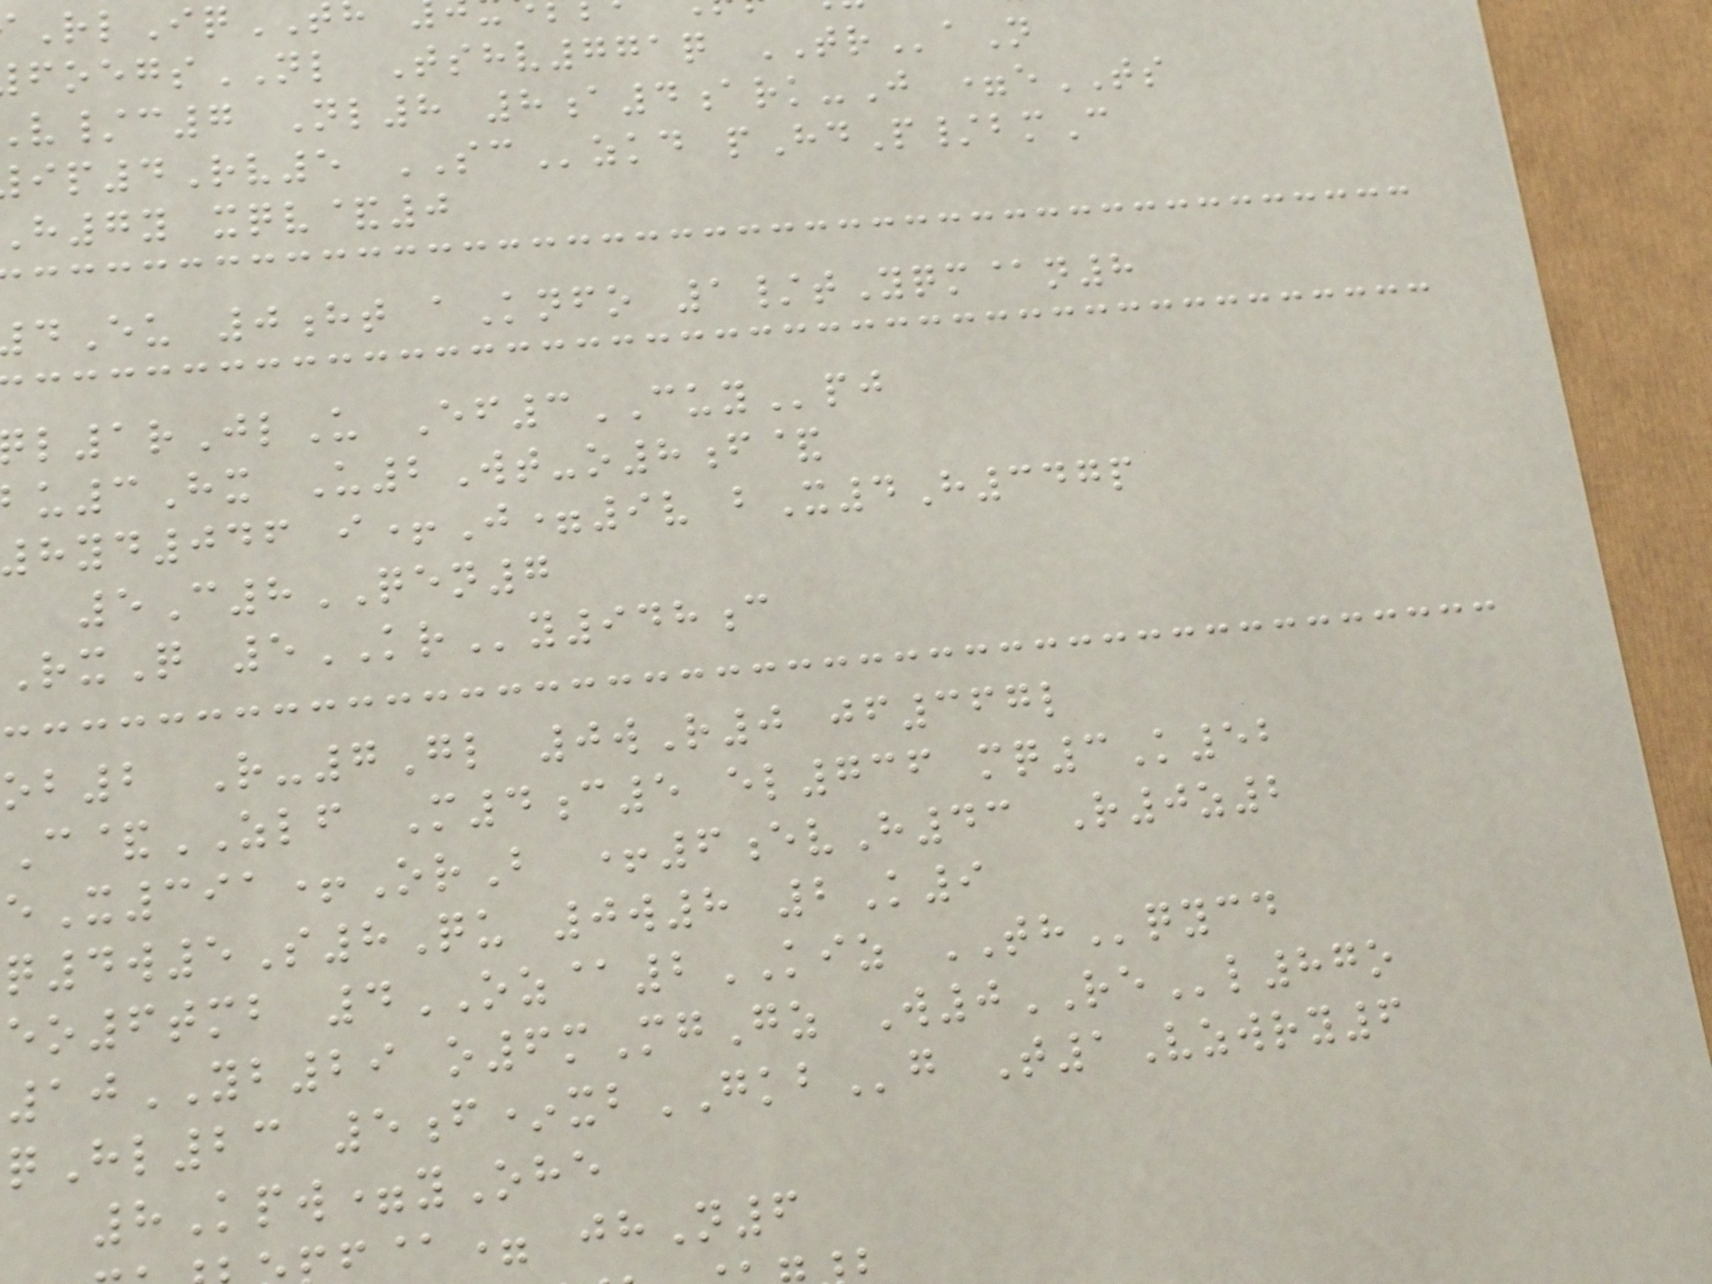oegsNL Tshv771q TRaN
v/c7 Nl8 8a4ark-J =eTS
p4Rv5 SCzkd pHdP/bmC
h7y xqv&0
Eu 0ht aKnfo 1/tYqm@n8
l1rJlU Ef3CUYpj
u3Hx U2Wt-o8f&
yd046 i+J=9v bX4H347p
5C8QEN7
RxQ 5KRy948c
ob2 R-7Gl 0wR0 jf367l
C&ZLF M4c5 el736 mq3K52
eX391+OrB +6evH43 R0z2
q4w5S8Qu 0w8 2K9
eo6tmb 4OZ@2KIZ THqycd
10YB29 o6mMgGz W0REl87o
qHl23 5f*xbGKBg T1Vzwry6
8Kpw=yOhe
@= jhN6
